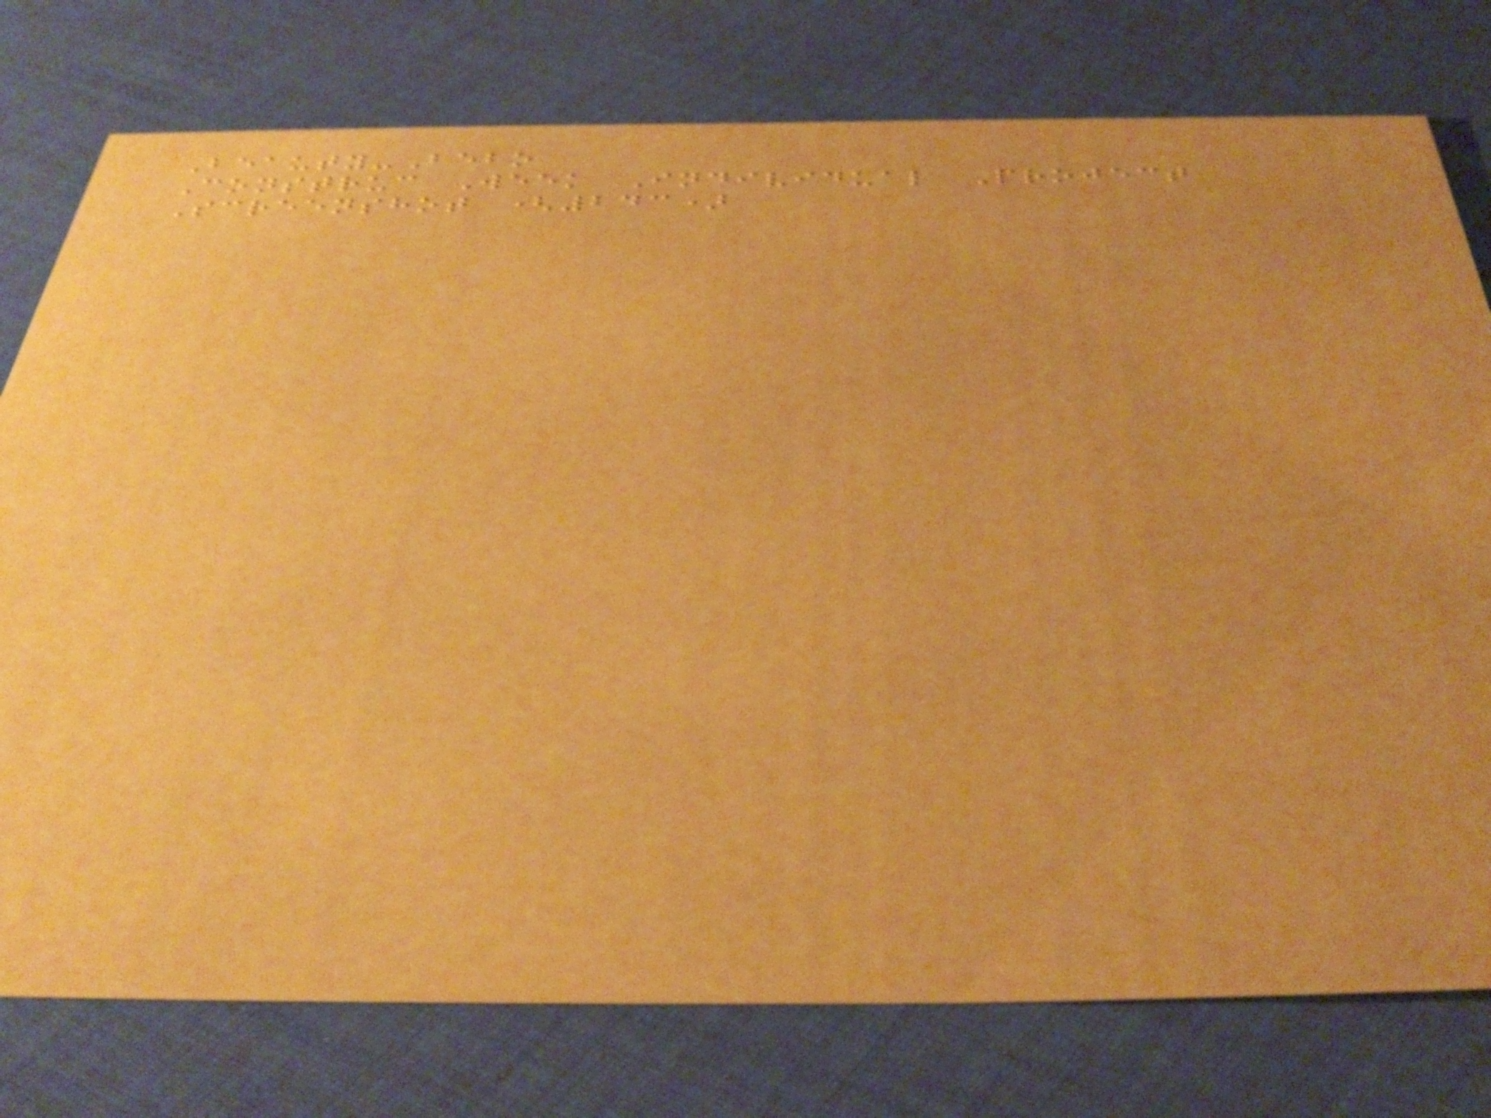Beauty-Bebo
Construc Week Individual Project
Screenshot (243)
